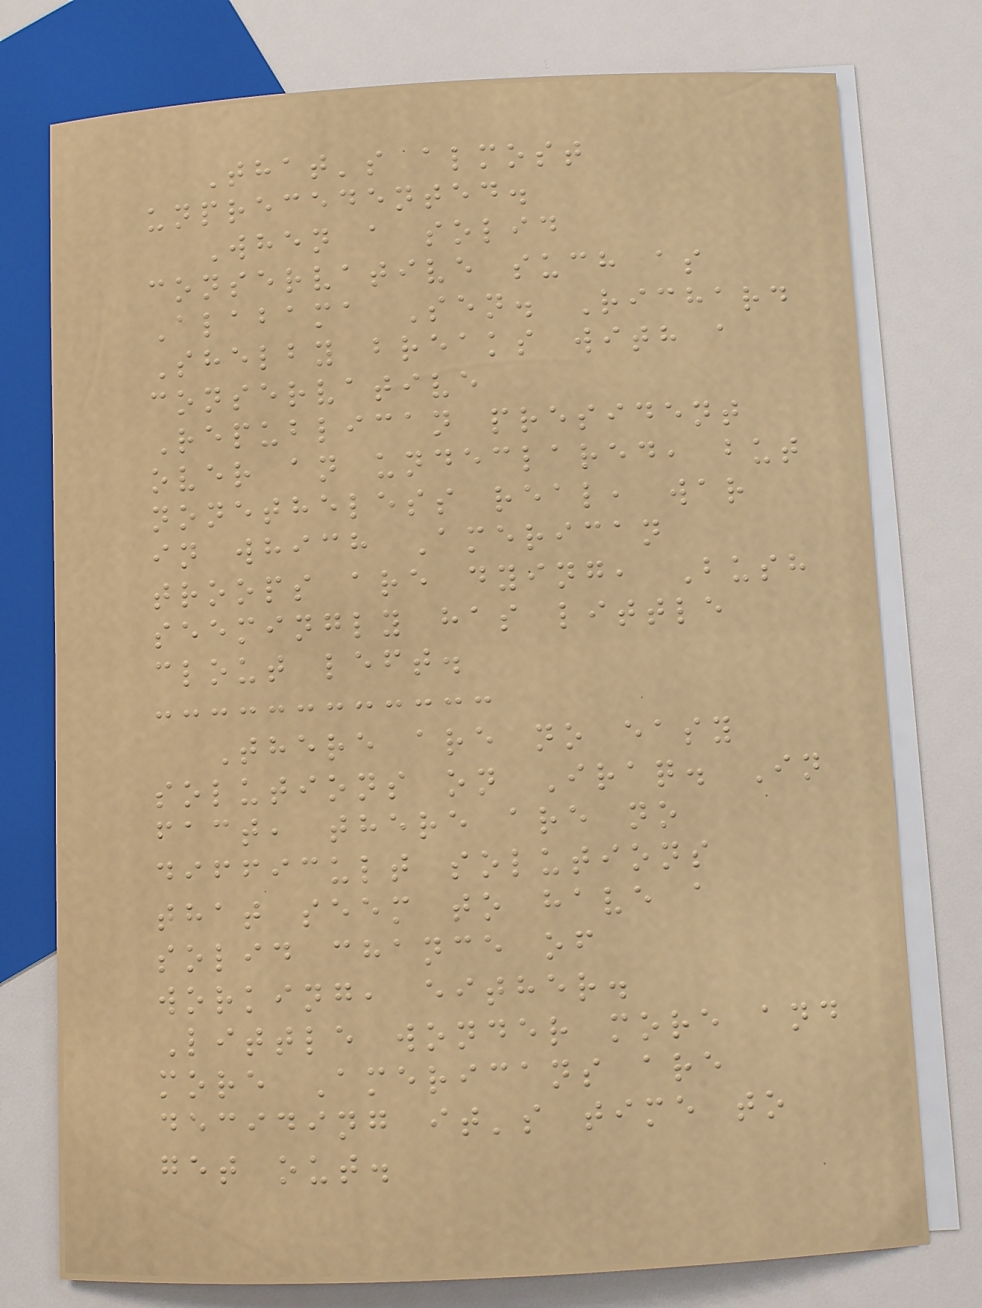That's almost
unprecedented.
When a solid
conservative such as
Alabama Sen. Richard
Shelby breaks with a
conservative
Republican president
over an undeclared, but
nonetheless real, war
in which American
troops are dying, Bush
seemingly has little
clout left.
There are no easy
solutions on Iraq. In
fact, there are no
difficult solutions
that seem to have a
solid chance of
working, either.
Little wonder more and
more Americans are
deciding it's time to
get out.
